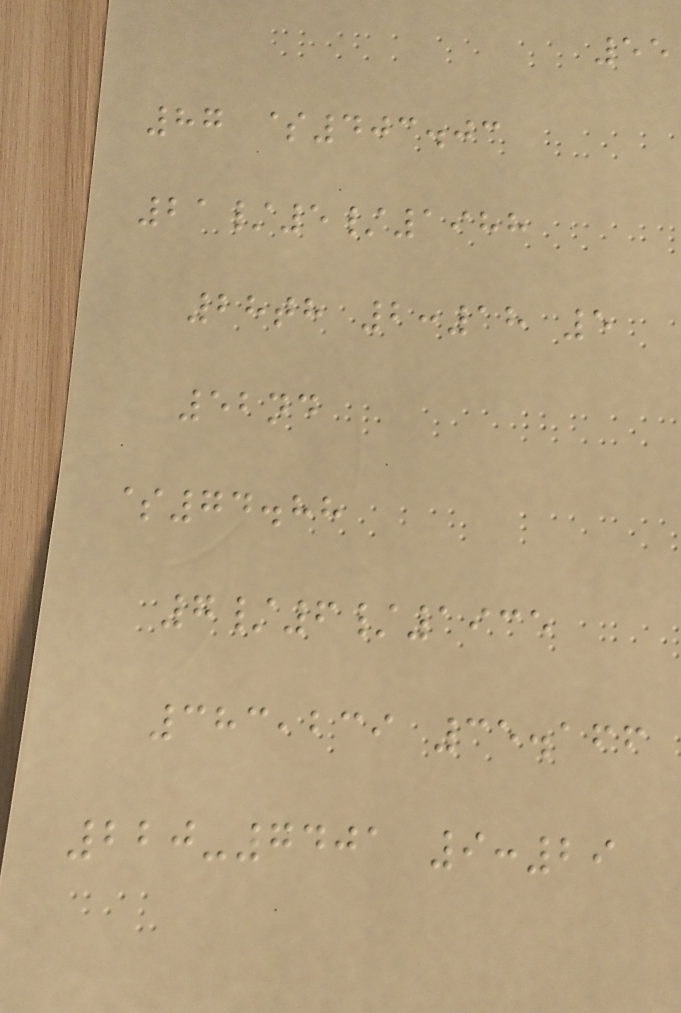55
87 $403.03
21/5/1988
28th 2:18 5
52nd
$74.88
7/6/1935
383,239 35.166
220-7401 9:29
